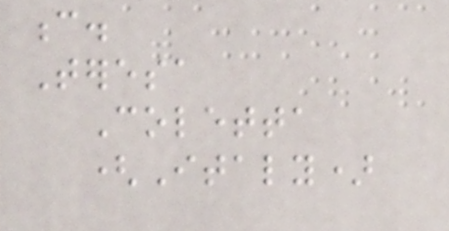c.
Teresa
Coletta
(Italy)
